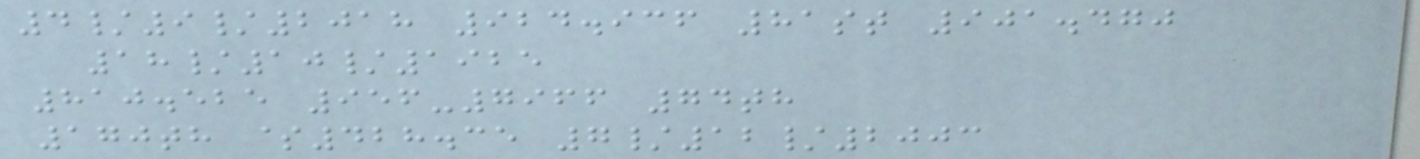4/9/2018 924.936 81st 901.470
18/10/1925
810.525 956-7966 74th
170th $428.35 7/12/2003
